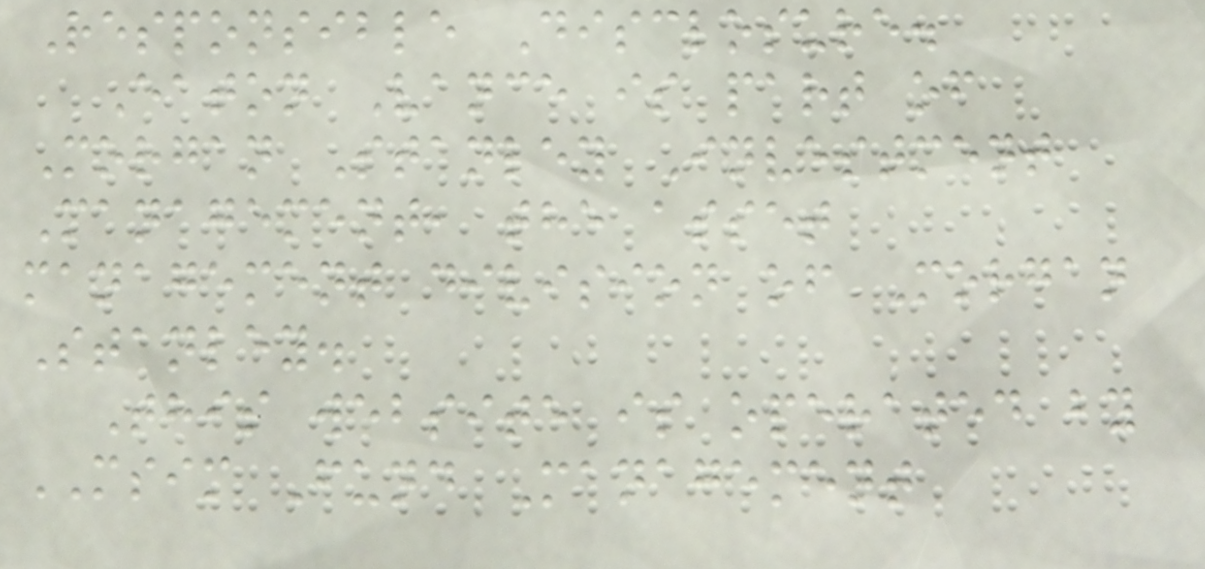Responsible Disclosure.
Eaton Vance is part of
Morgan Stanley Investment
Management, the asset
management division of Morgan
Stanley.
This website is operated by
MSIM Fund Management
